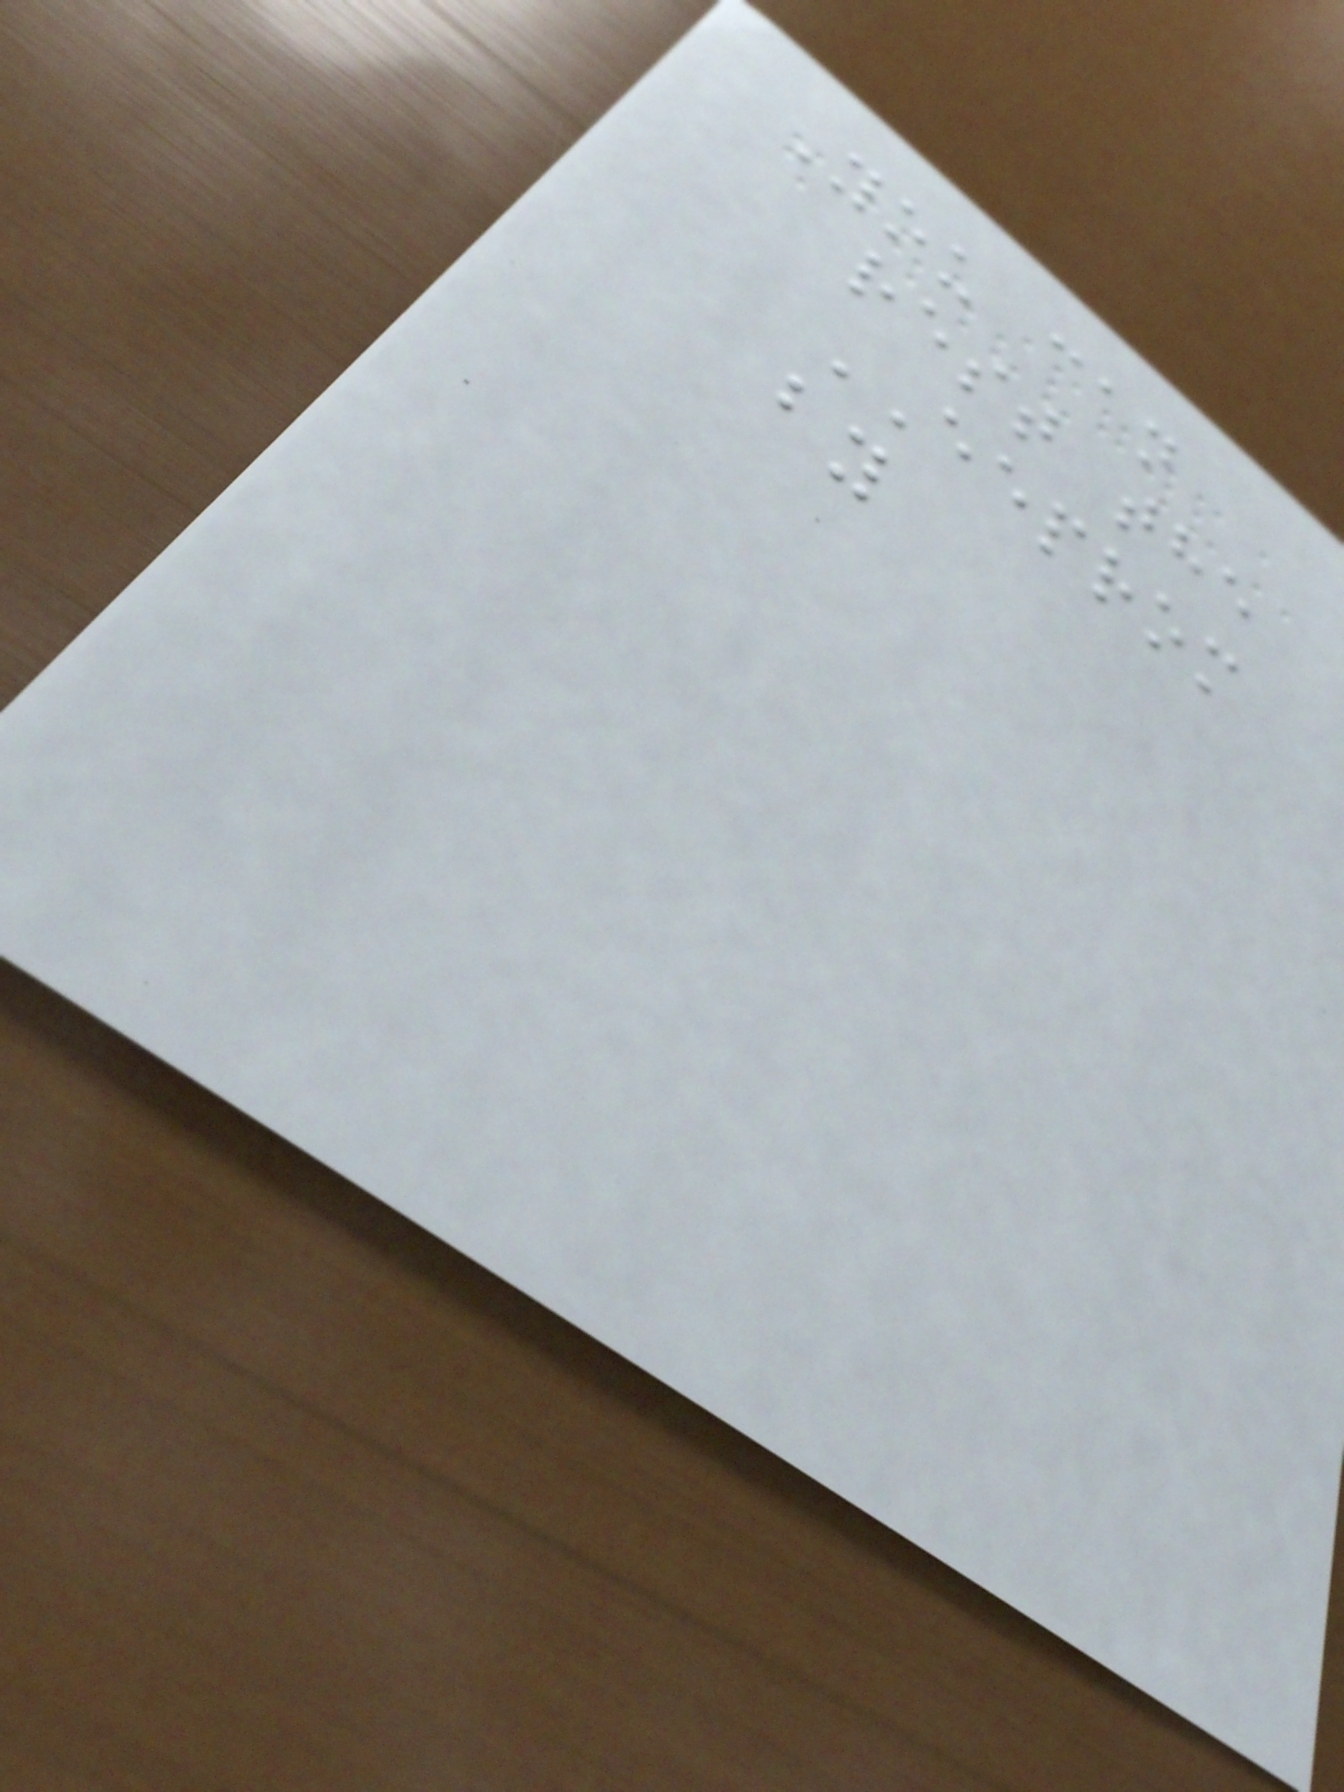You can
rest the
EEPROM
by
